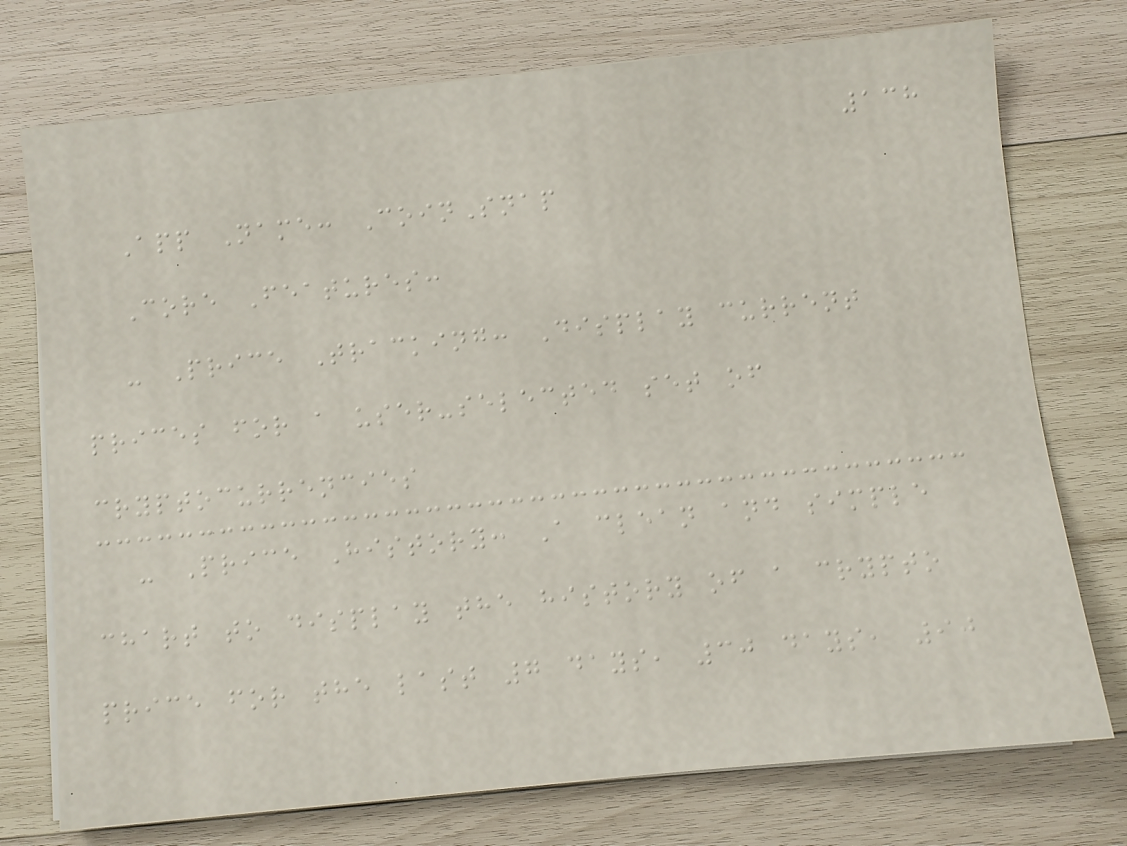138
App Name: CoinSnap
Core Features:
- Price Tracking: Display current
prices for a user-selected set of
cryptocurrencies
- Price History: A clean and simple
chart to display the history of a crypto
price for the last 7 days, 30 days, 90
